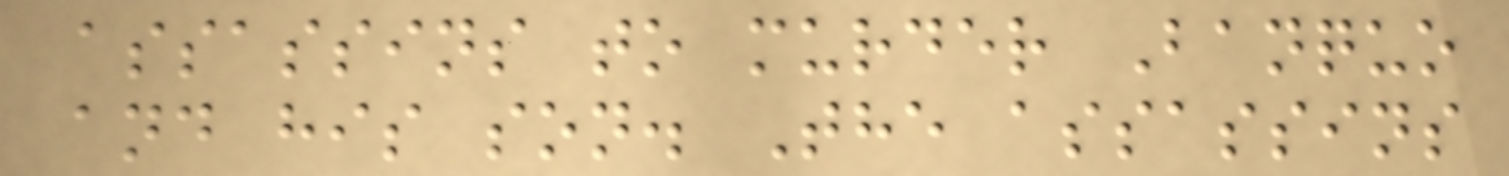assassins to murder Banquo
and his son. The assassins
